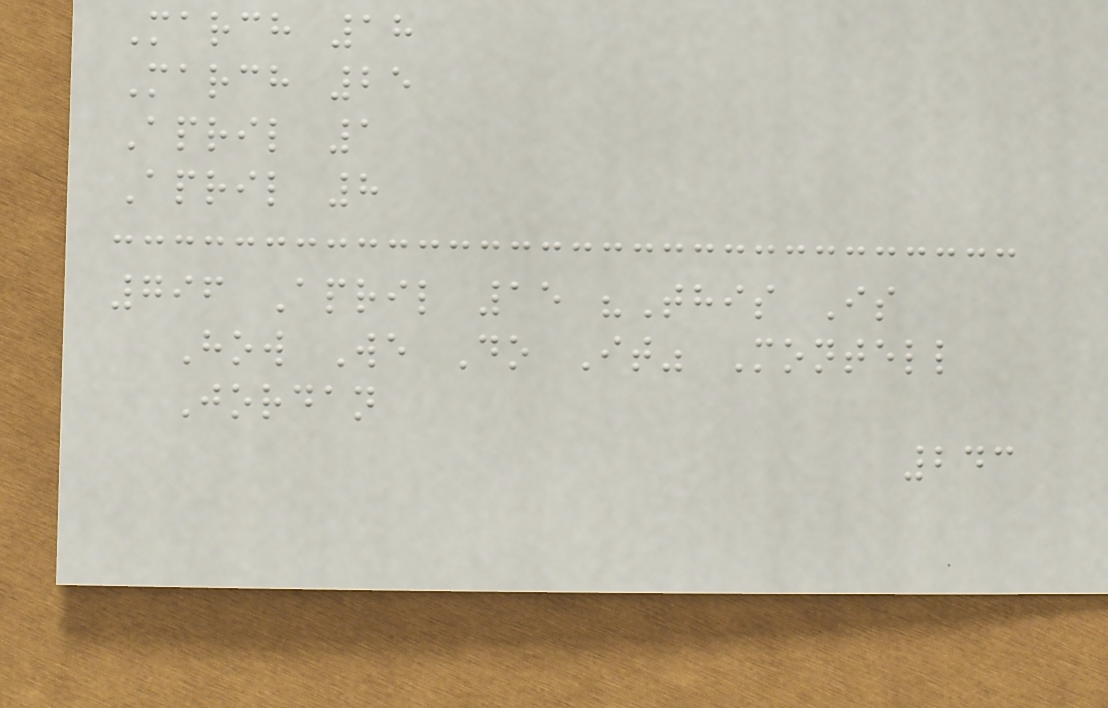March 18
March 25
April 1
April 8
796 April 15 "This Is
How We Do It" Montell
Jordan
243
